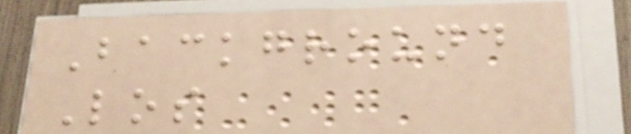Background
Los
